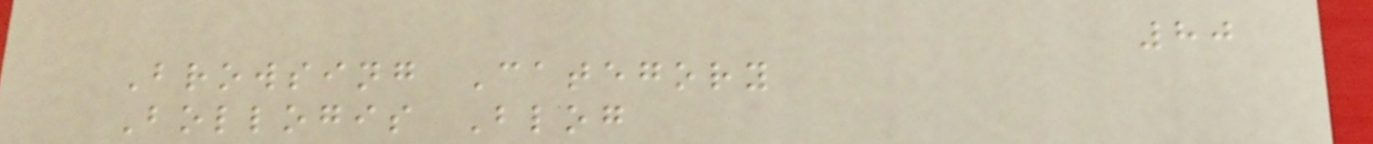80
Browsing Category
Bollogis Blog
